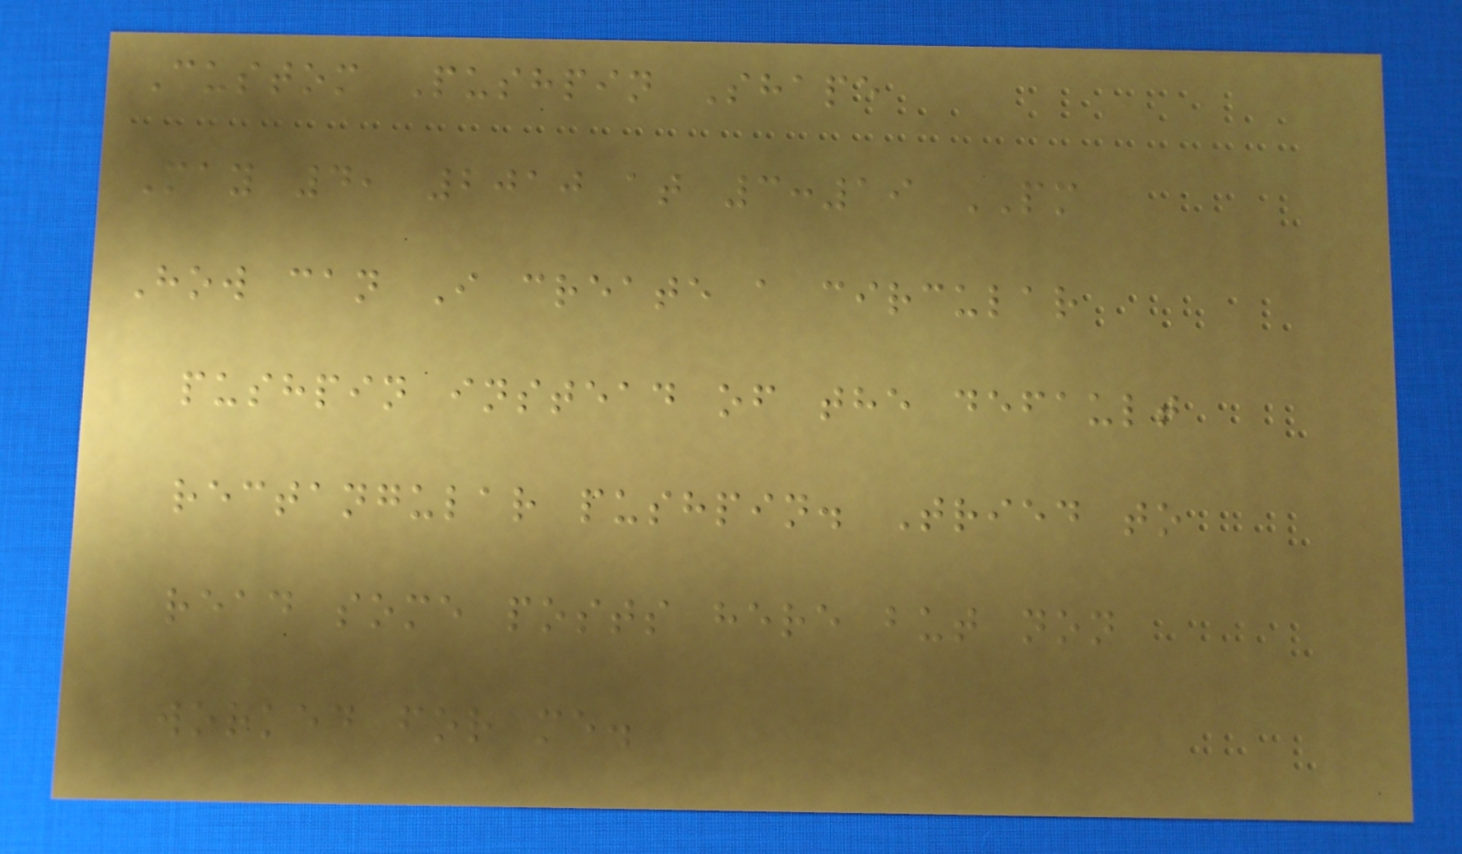Custom Pushpin Shape
May 4, 2010 at 3:19 PM
How can I create a circular
pushpin instead of the default
rectangular pushpin. Tried to
read some posts here but non
worked for me.
